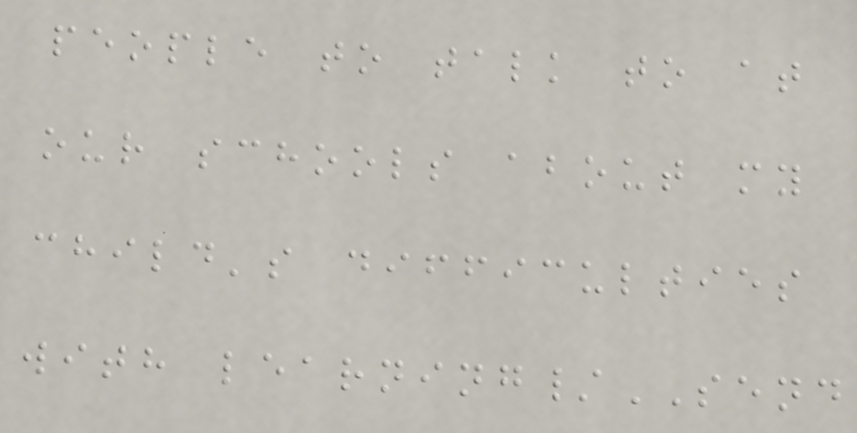people to talk to at
our schools about my
child's difficulties
with learning/SEND
